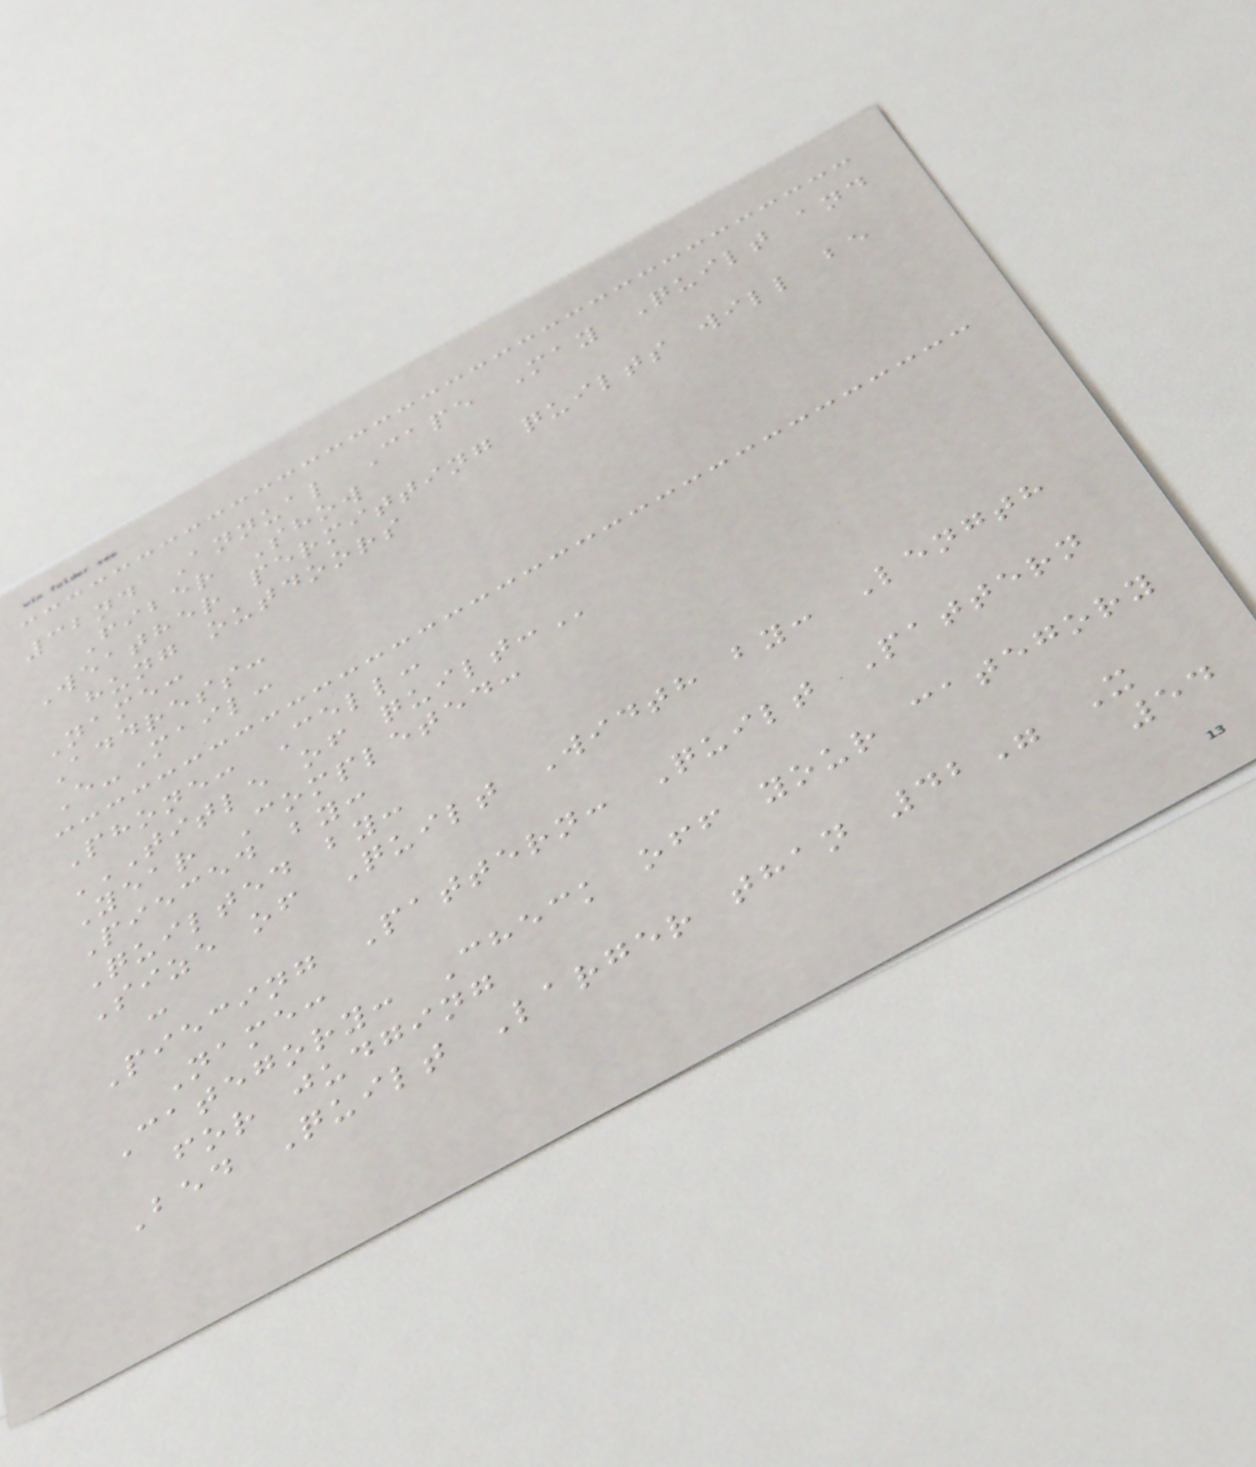32nd Annual Cape May Quilt and
Fiber Show
Weather permitting quilts will be
hung outdoors
Name:
Address:
E-Mail:
Phone: Cell:
TITLE OF QUILT:
Year Completed:
Pieced by:
Quilted by:
Size of Quilt Width by: Length
:
Piecing Pattern: Quilt Pattern
Name:
Category: Check off your category
for judging
Bed Quilt Larger than 42" X
54
